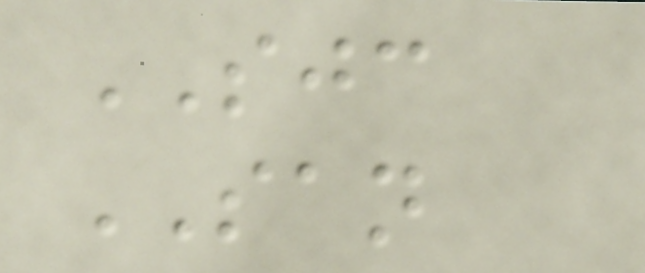SJC
SAN
